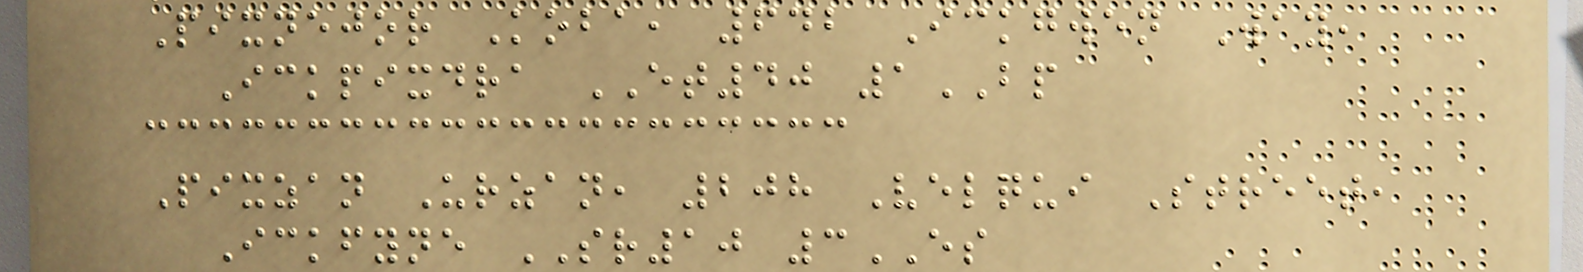Pixnejor Koba, 642 Ickgwen Way,
Ickpixdra ET40 1BP
Pixzan Urzan, 208 Velqui Street,
Ickfyne SR10 3ES
